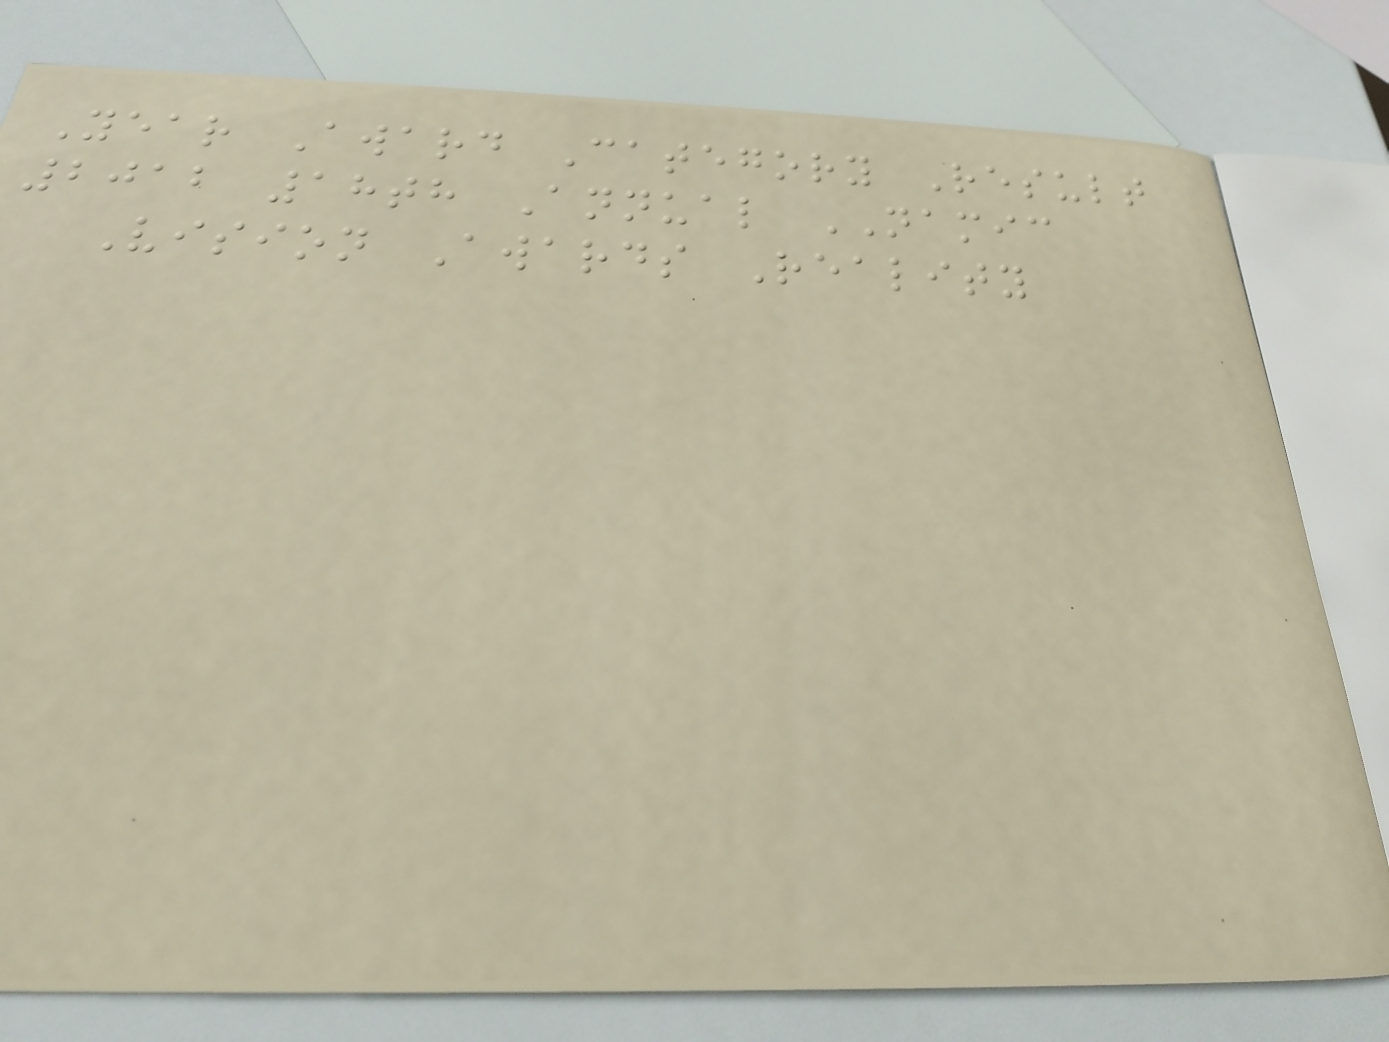Year Award Category Result
2012 18th Annual NAMIC
Vision Awards Reality
